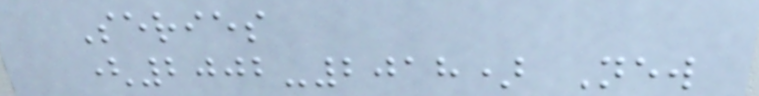Series
(2002-2018) New
